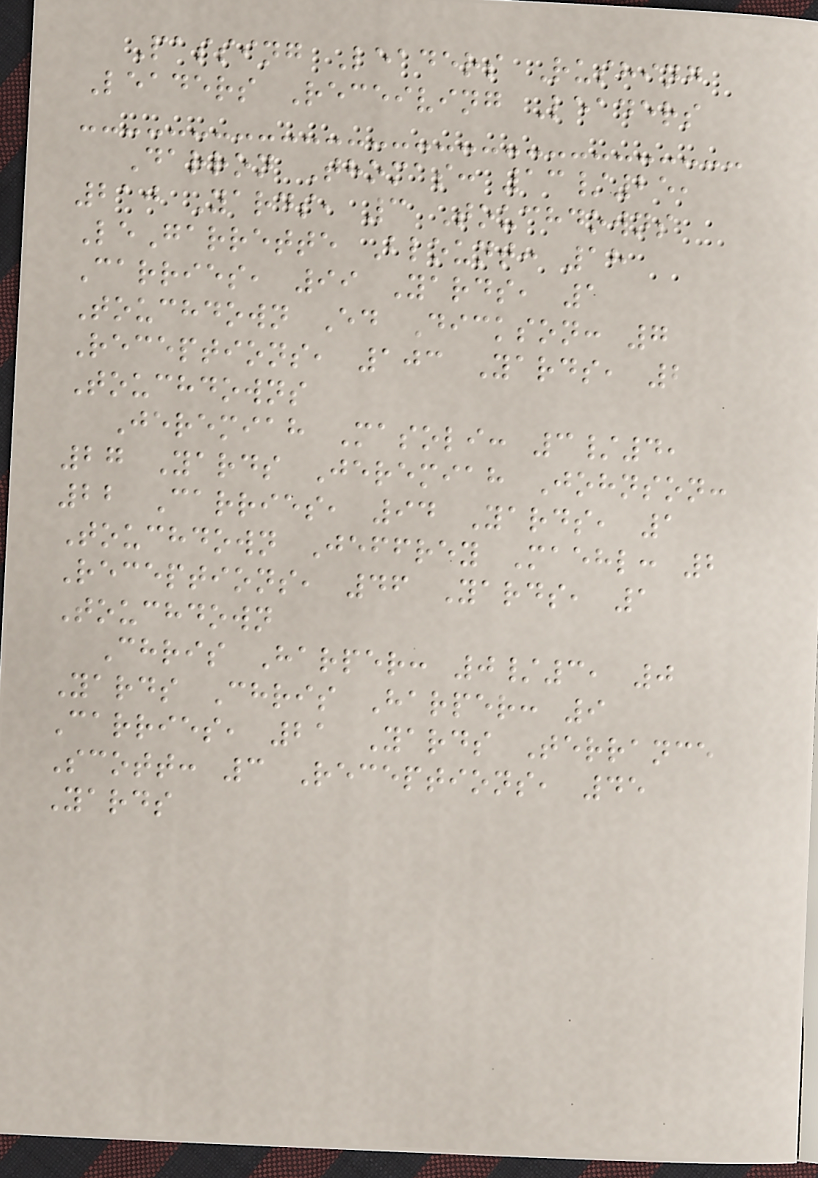Passing Leaders Rushing
Leaders Receiving Leaders
Darron Thomas: 13/25,
210 Yards, 3 Touchdowns
LeGarrette Blount: 18
Carries, 99 Yards, 1
Touchdown Ed Dickson: 7
Receptions, 103 Yards, 2
Touchdowns
Jeremiah Masoli: 3/4,
27 Yards Jeremiah Johnson:
22 Carries, 94 Yards, 1
Touchdown Jeffrey Maehl: 2
Receptions, 46 Yards, 1
Touchdown
Chris Harper: 0/3, 0
Yards Chris Harper: 9
Carries, 21 Yards Terrance
Scott: 3 Receptions, 45
Yards
